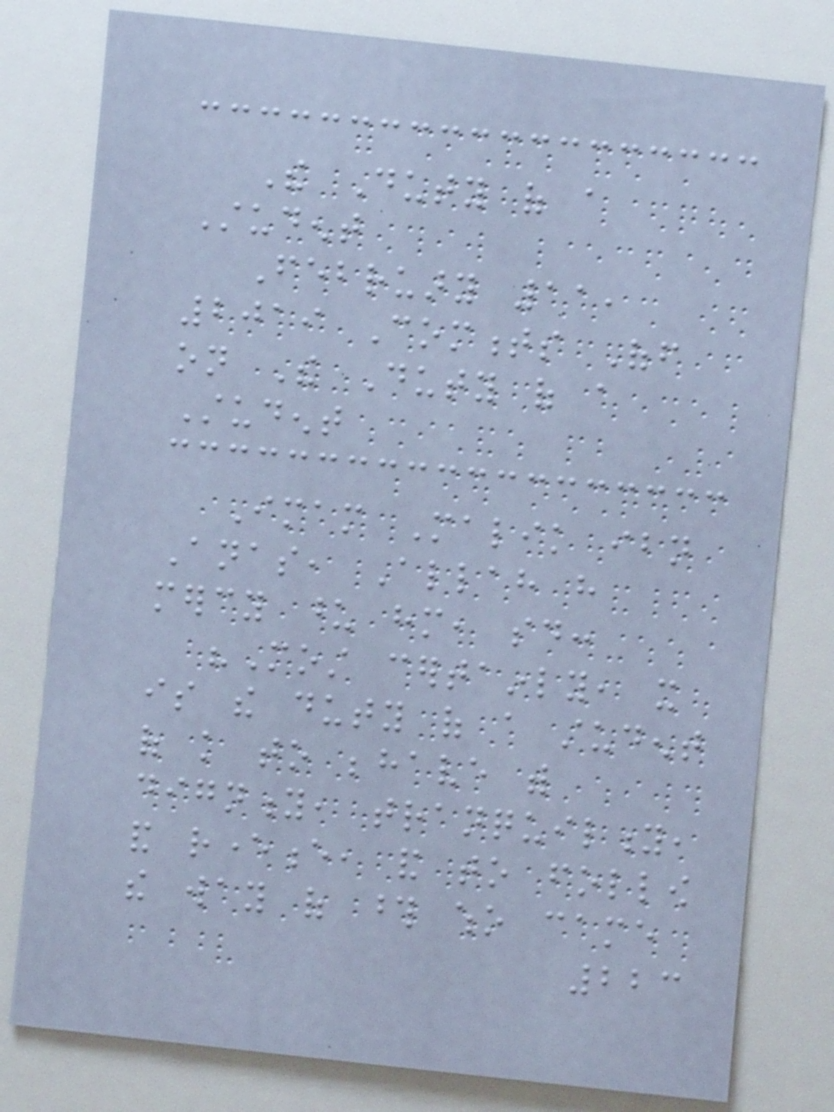The Duty of a
Student
February 11,
2019 Comments Off
on The Duty of a
Student
Imam Malik ibn
Anas, Allah have
mercy upon him, said:
"Most certainly, it
is the duty of a student
of knowledge to behave with
dignity, tranquility,
and reverence, and to follow
the way of those who came
223
